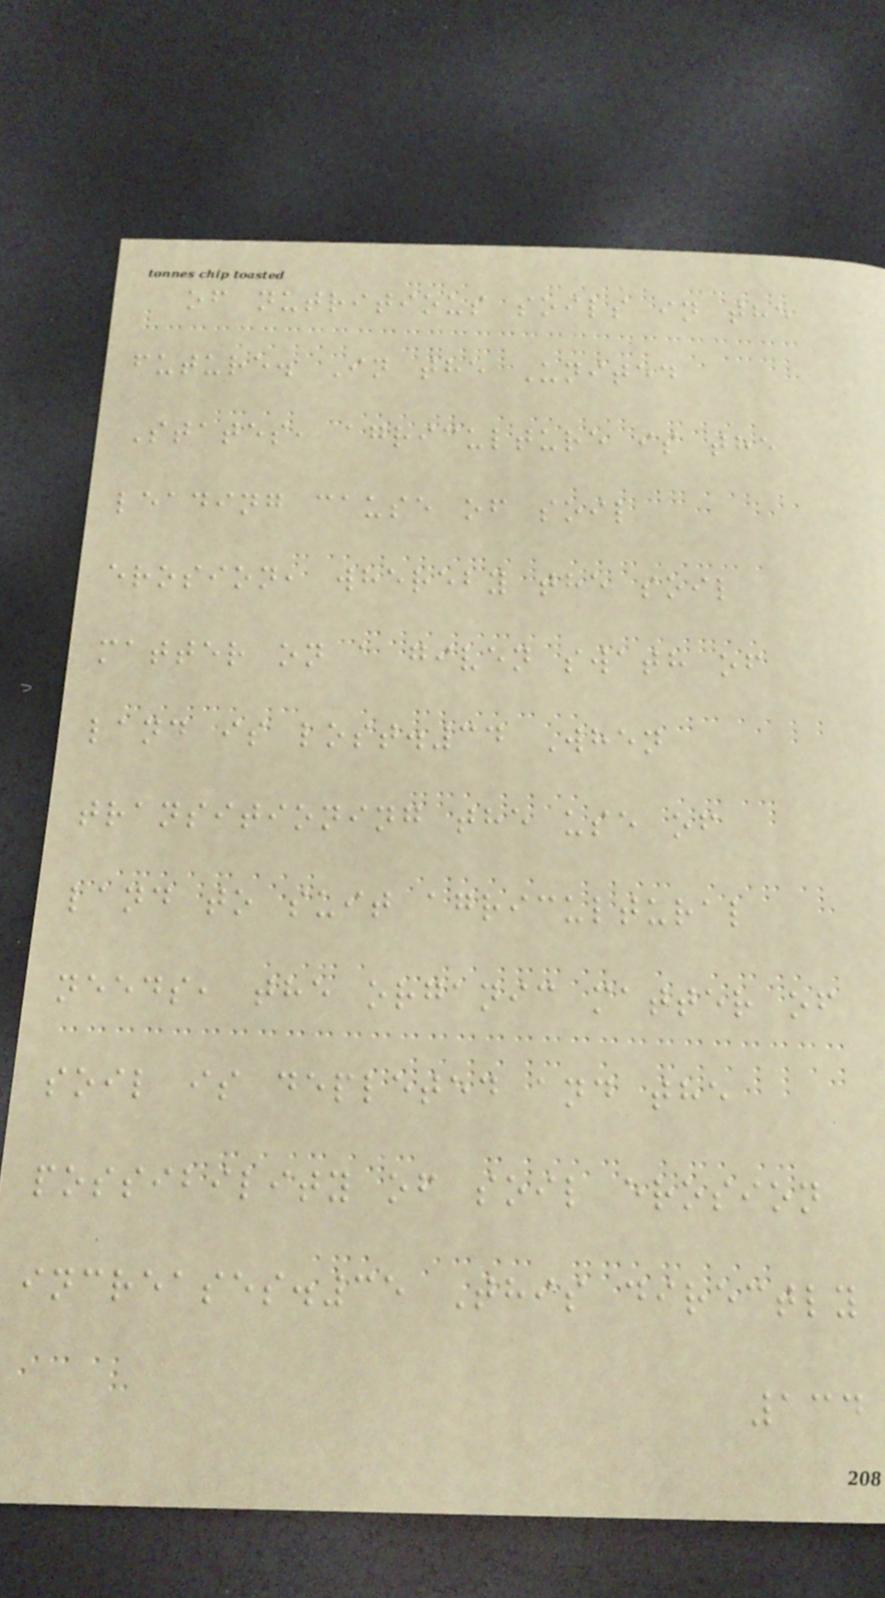of nutritious soils in the
future. In the United
States, agriculture is the
leading cause of soil
erosion, whereby the soil
matter on a given swath of
land is lost.34 When
transitioning the use of
land to suit agricultural
needs, the organic matter of
soil is depleted and the
possibility of soil erosion
increases.35 This directly
134
